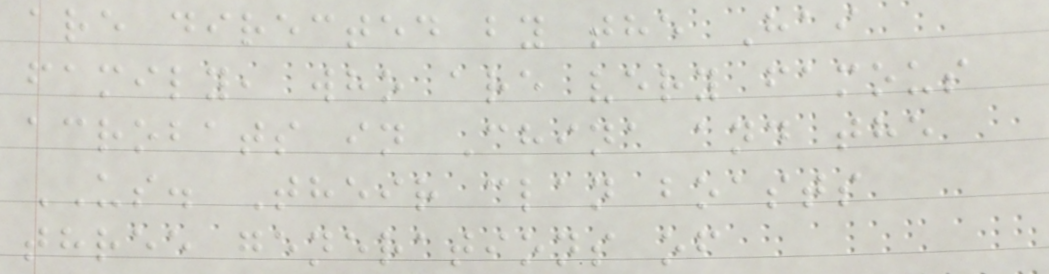are directed by the Hai
family, who are very famous
acrobats in China and the
US. Their clan boasts
three generations of
